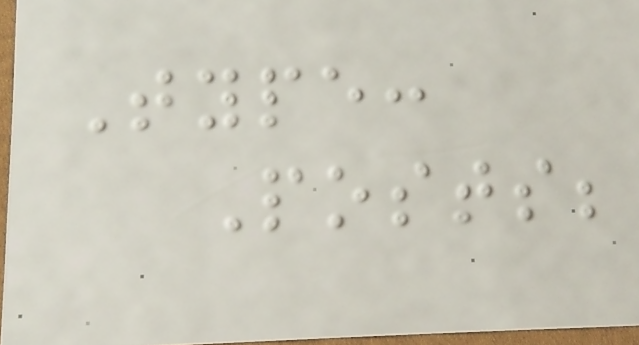Type:
Posts;
